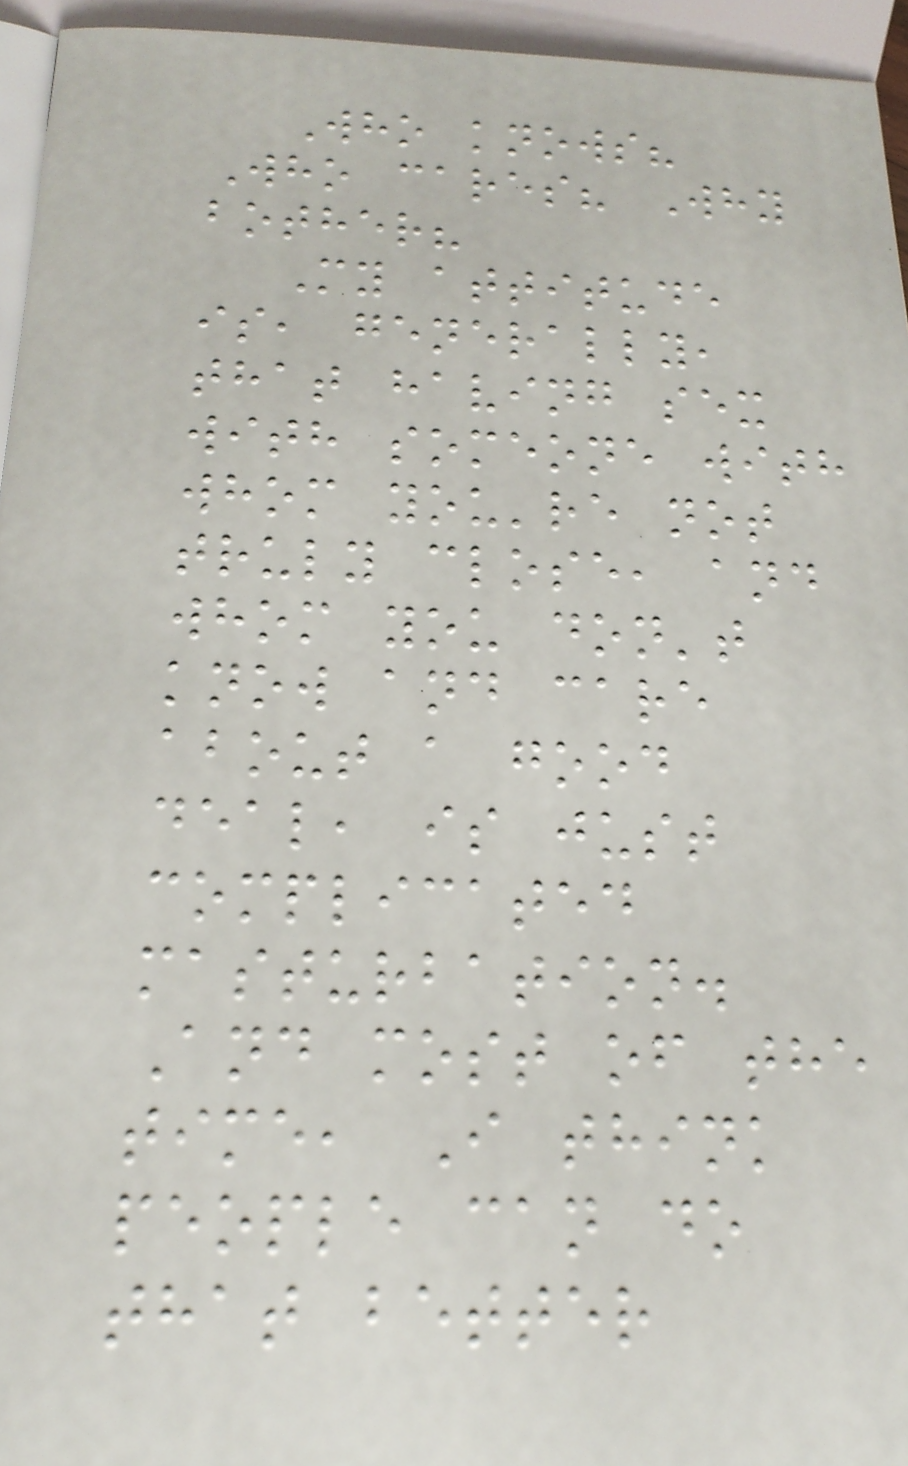Who knows?
Who cares? Why
bother?
My attitude
is, generally,
that having sex
with someone with
whom you're not
truly close, and
whom you don't
know and care
about a good
deal, is just
complicated
masturbation.
And most of the
time, I think
people can do
that better
